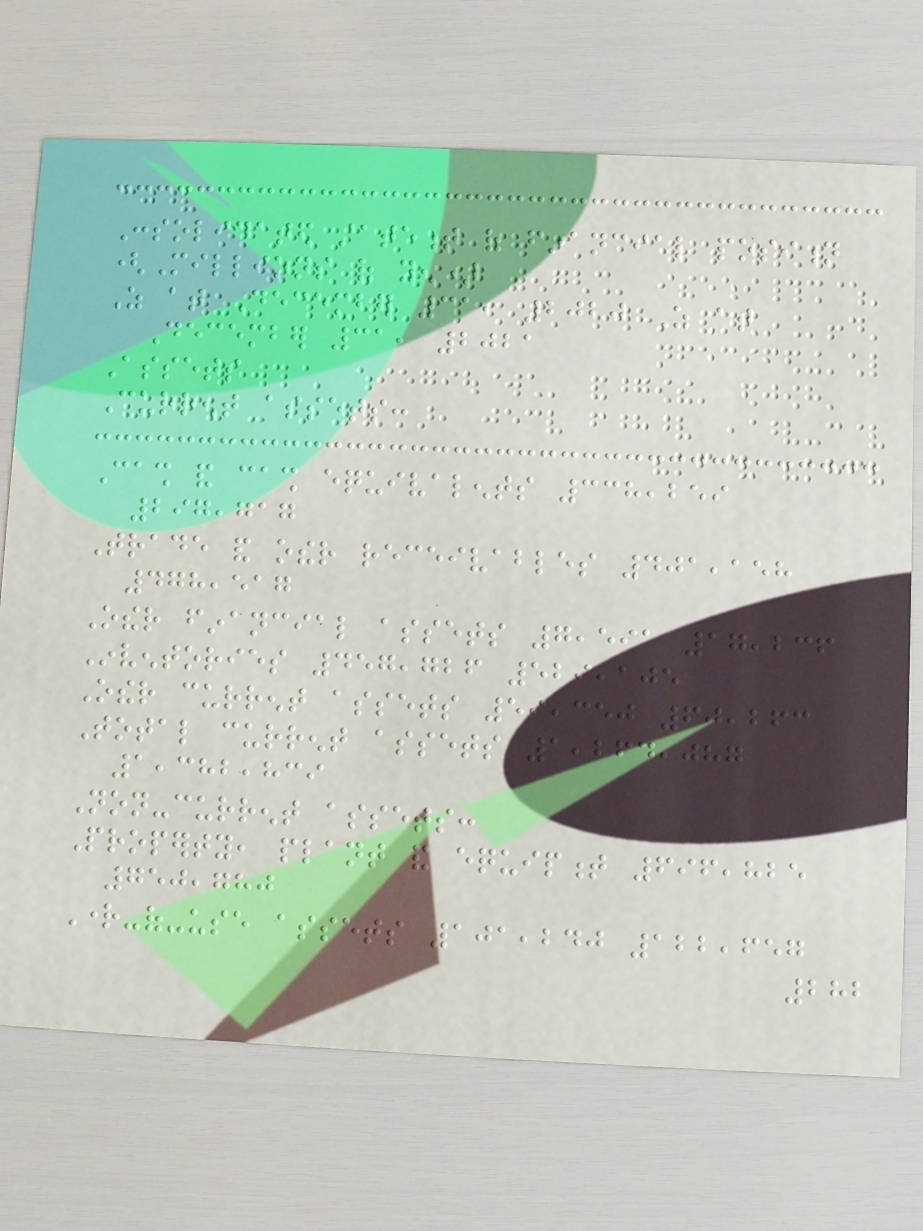Consolidated statement of financial position
(Millions of yen)
As at December 31, 2020 As at
December 31, 2021
Assets
Current assets:
Cash and cash equivalents 338,259
297,717
Trade and other receivables 401,158
478,517
Other financial assets 7,591 17,236
Inventories 457,726 529,105
Other current assets 59,350 60,263
Total current assets 1,264,087
1,382,839
Non-current assets:
Property, plant and equipment 696,825
750,780
Right-of-use assets 101,240 122,657
282
